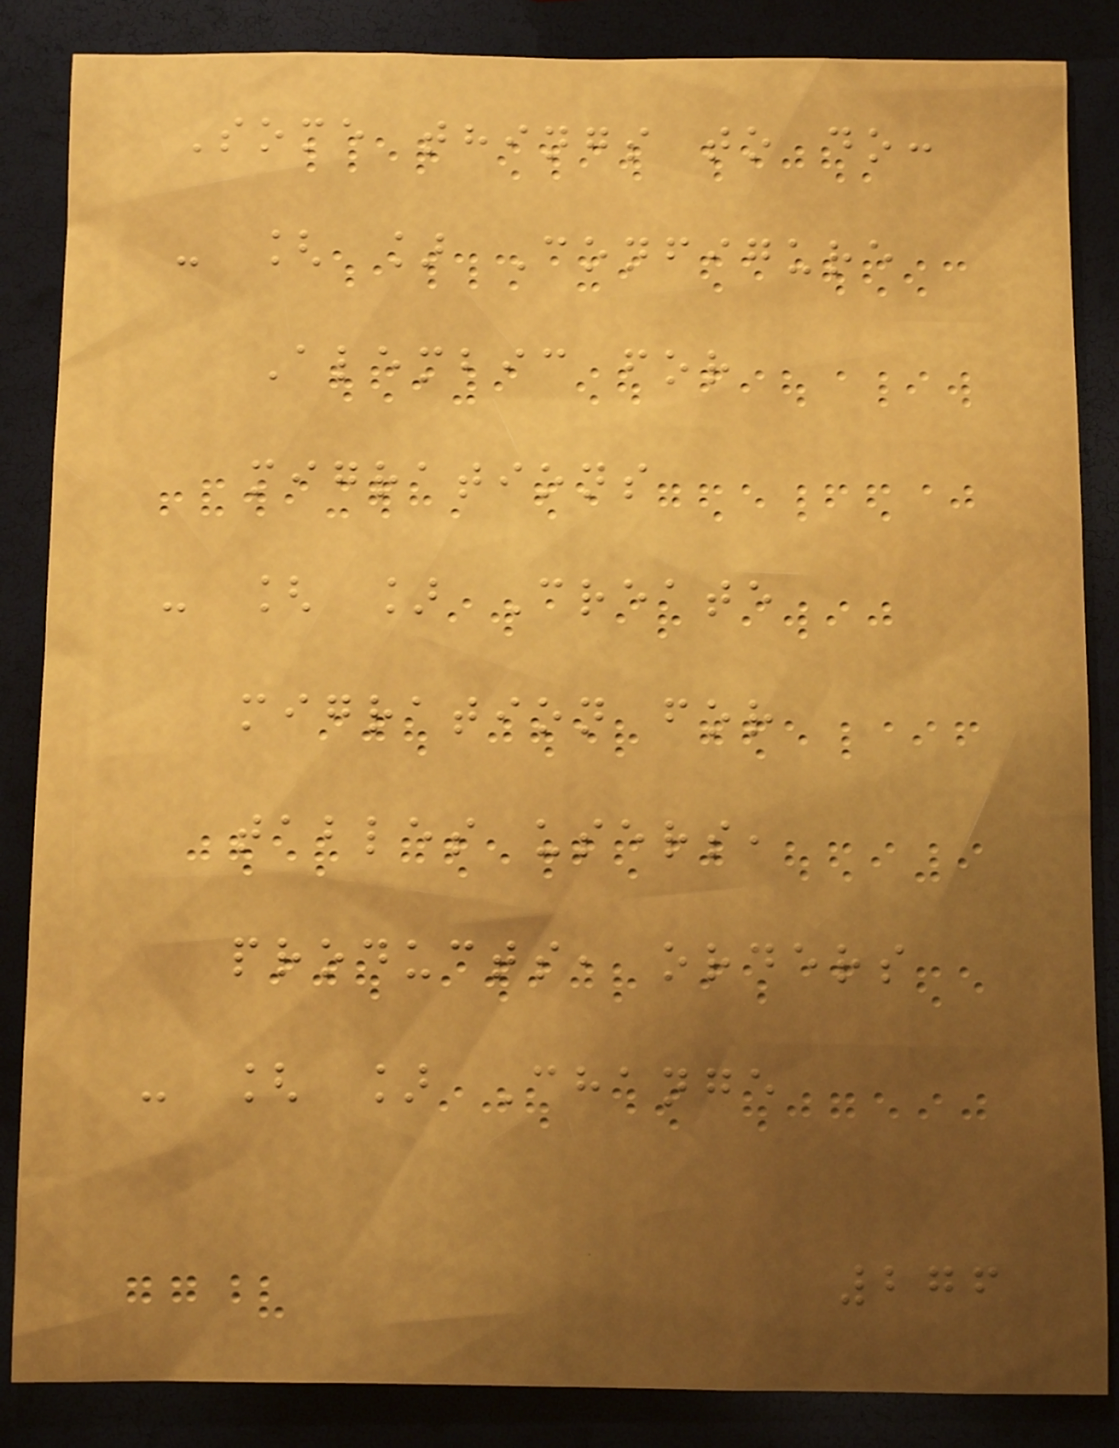Some things to do:
- [ ] Configure
Alembic for
migrations
- [ ] Create
migration for
tables users,
products, orders
- [ ] Change
276
